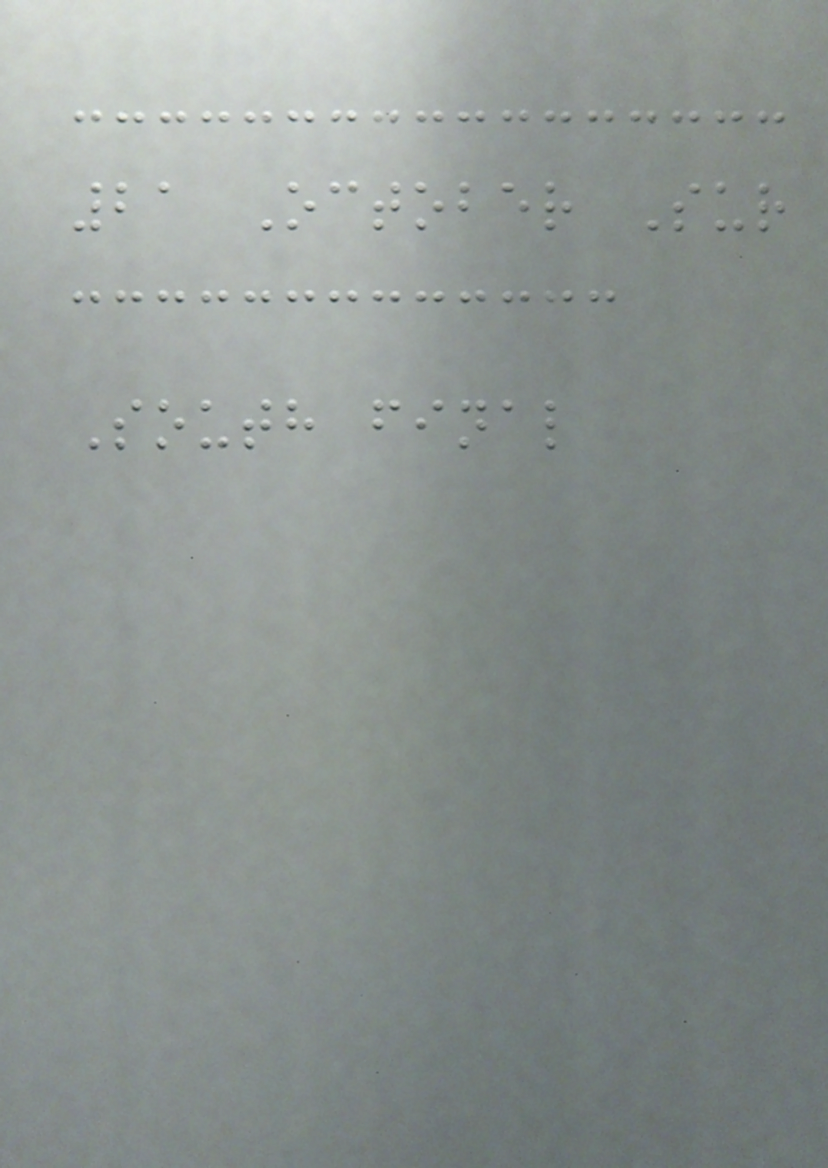21 October Sur
South final
